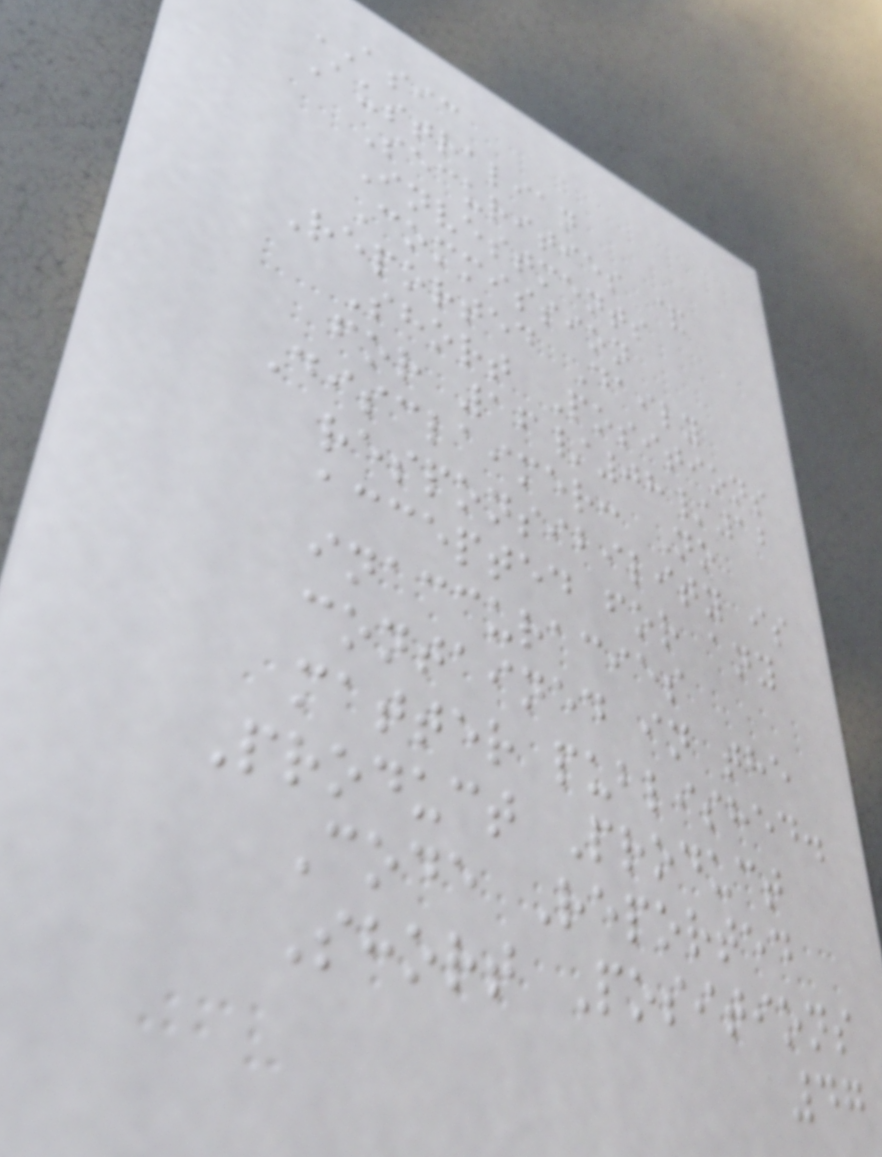ASIC
Australian
Securities &
Investments
Commission
Reported Daily
Short Positions
for 16/08/12
Disclaimer: No
responsibility is
accepted for any
inaccuracies
contained in the
matter published.
Product Product
Code Reported
Short Positions
47
